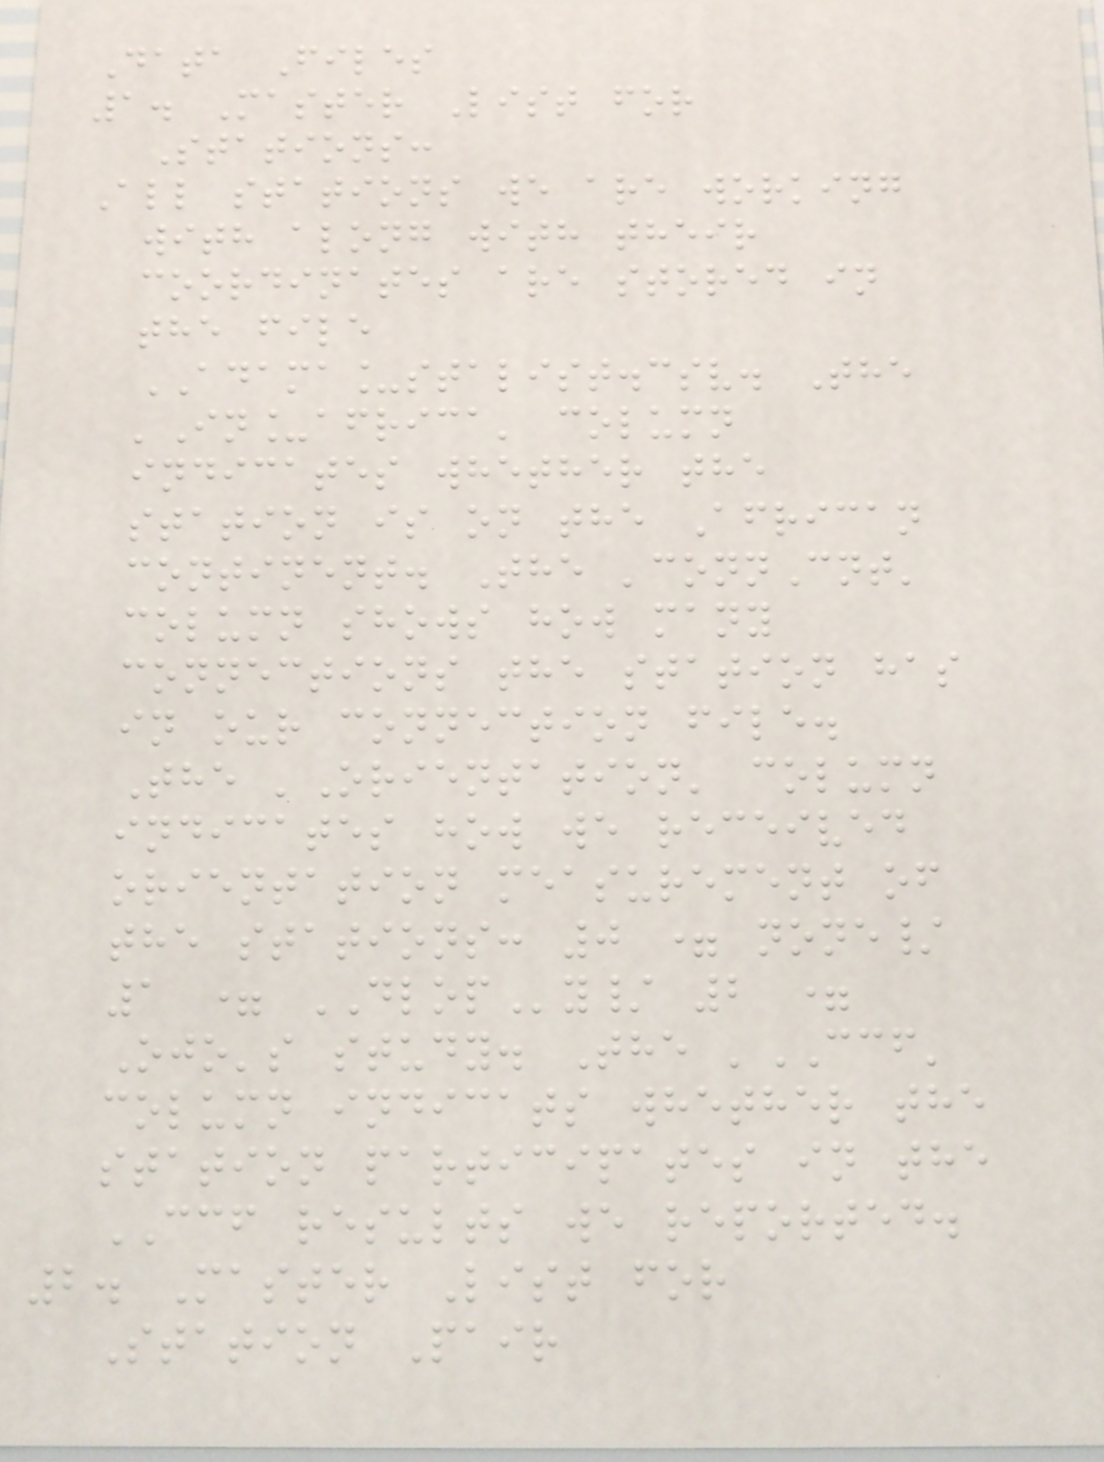Data Files
1. Master List for
Stations:
All stations we are working
with along with their
coordinates are stored in
the file
ADAMA_stalist.csv. The
'In_africa' column
indicates whether the
station is on the African
continent. The 'connCnt'
column shows how many
connections the station has
in our connection file.
The 'Orientation' column
indicates how we received
orientation measurement of
the stations: 0 = none/
1 = DLOPy/ 2 =
Ojo's study. The 'CCF'
column indicats whether the
station participates in the
CCF results we reported.
2. Master List for
Station Pair
